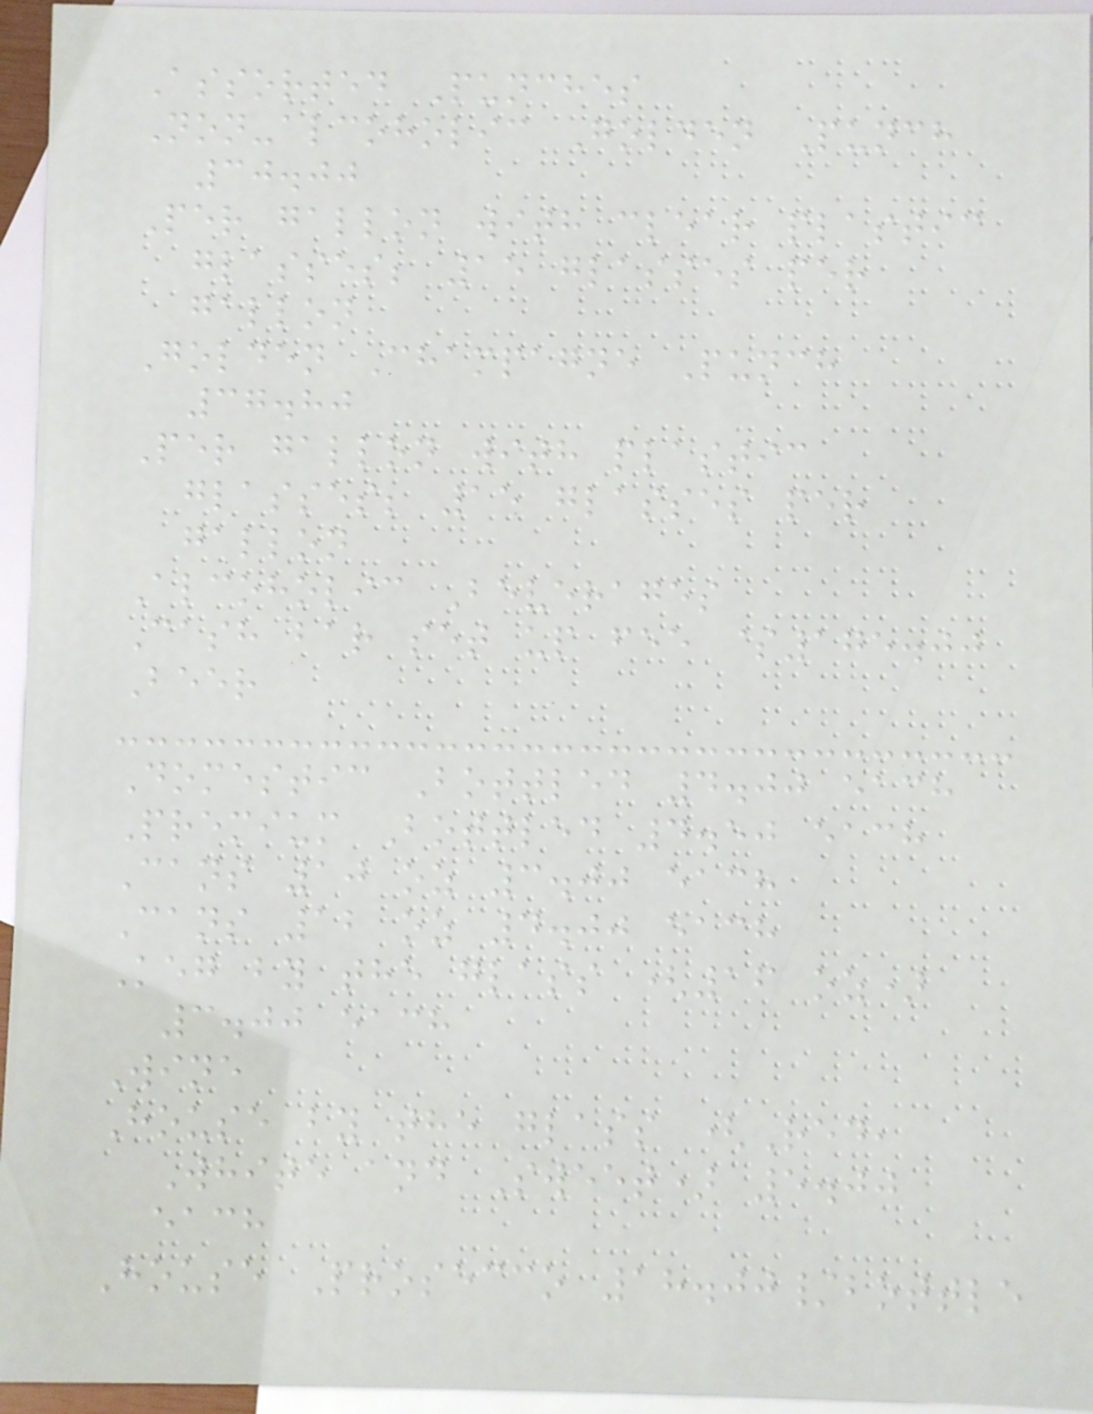Assorted Punches
Non-alcoholic Golden Punch
30.00
Per gallon with clear plastic
glasses; 15 glasses per
gallon
Golden Champagne Punch
37.80
Per gallon with plastic
glasses; 15 glasses per
gallon
Alcoholic Beverages
Cash bar set up fee $175.00
Beer
Domestic Bottled 4.00 each
Premium Bottled 4.50 each
Cans 10 oz 3.00 each
Cans 12 oz 4.00 each
Keg by the glass (16 oz)
3.00 each
Wine
House by the glass (Red,
White and Sweet) 5.00
each
House Prosecco 18.00/bottle
